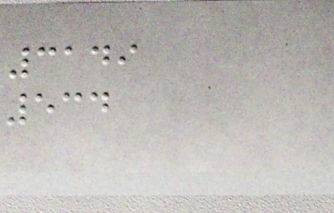3149
534
